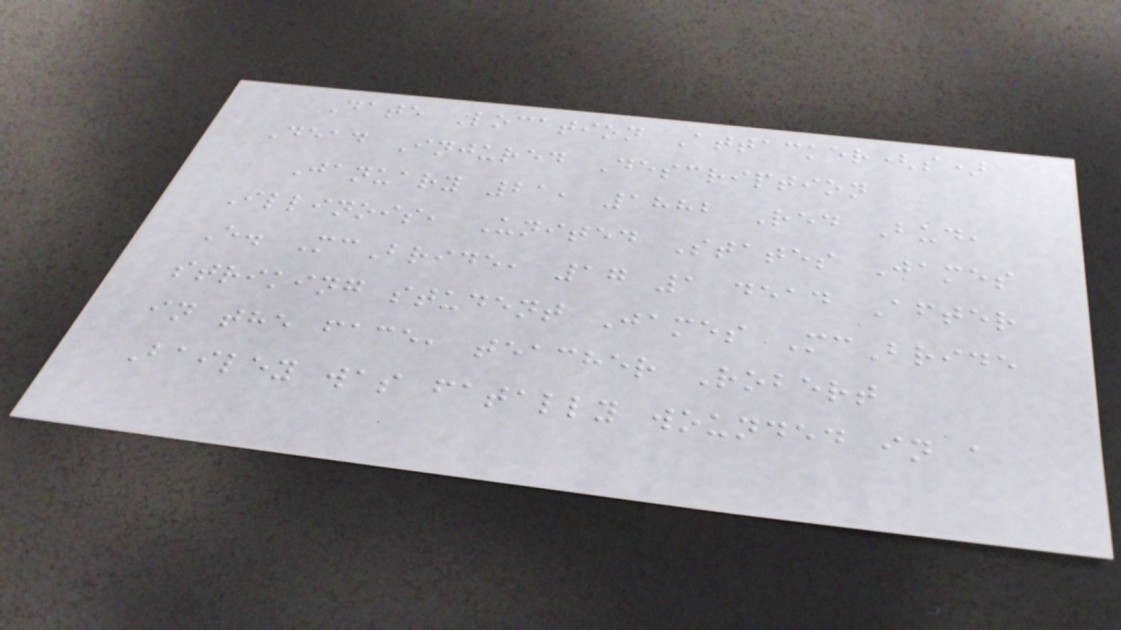Date Location Attacker(s)
Dead Injured Description
January 21, 1882 Red Bud,
Illinois, United States James
E. McBride, 17 1 dead After
striking student James McBride
in the face, teacher Robert
Bailey was fatally wounded in a
